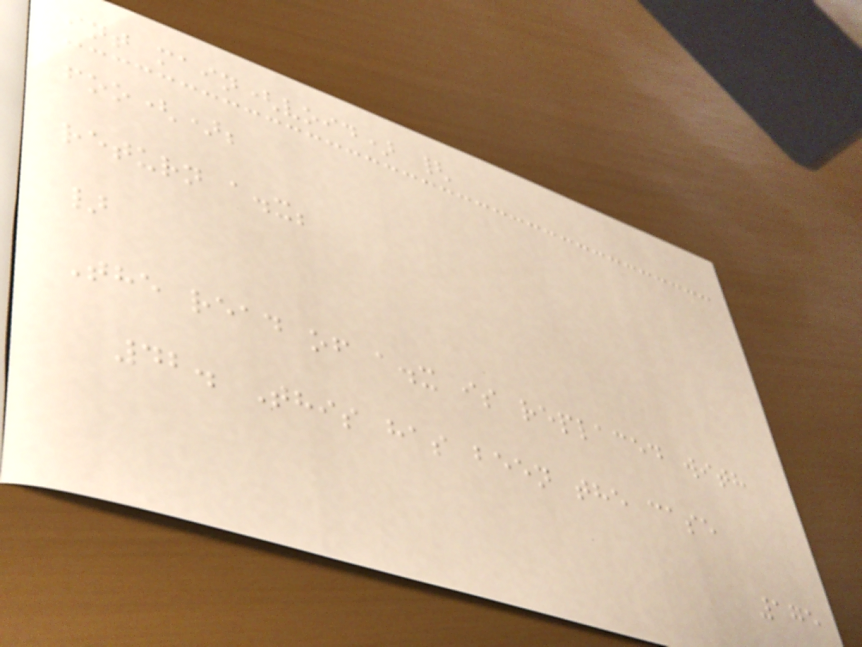int main(void) {
foo();
return a.x;
}
The read of a.x is replaced with
42. This has been the case
175
